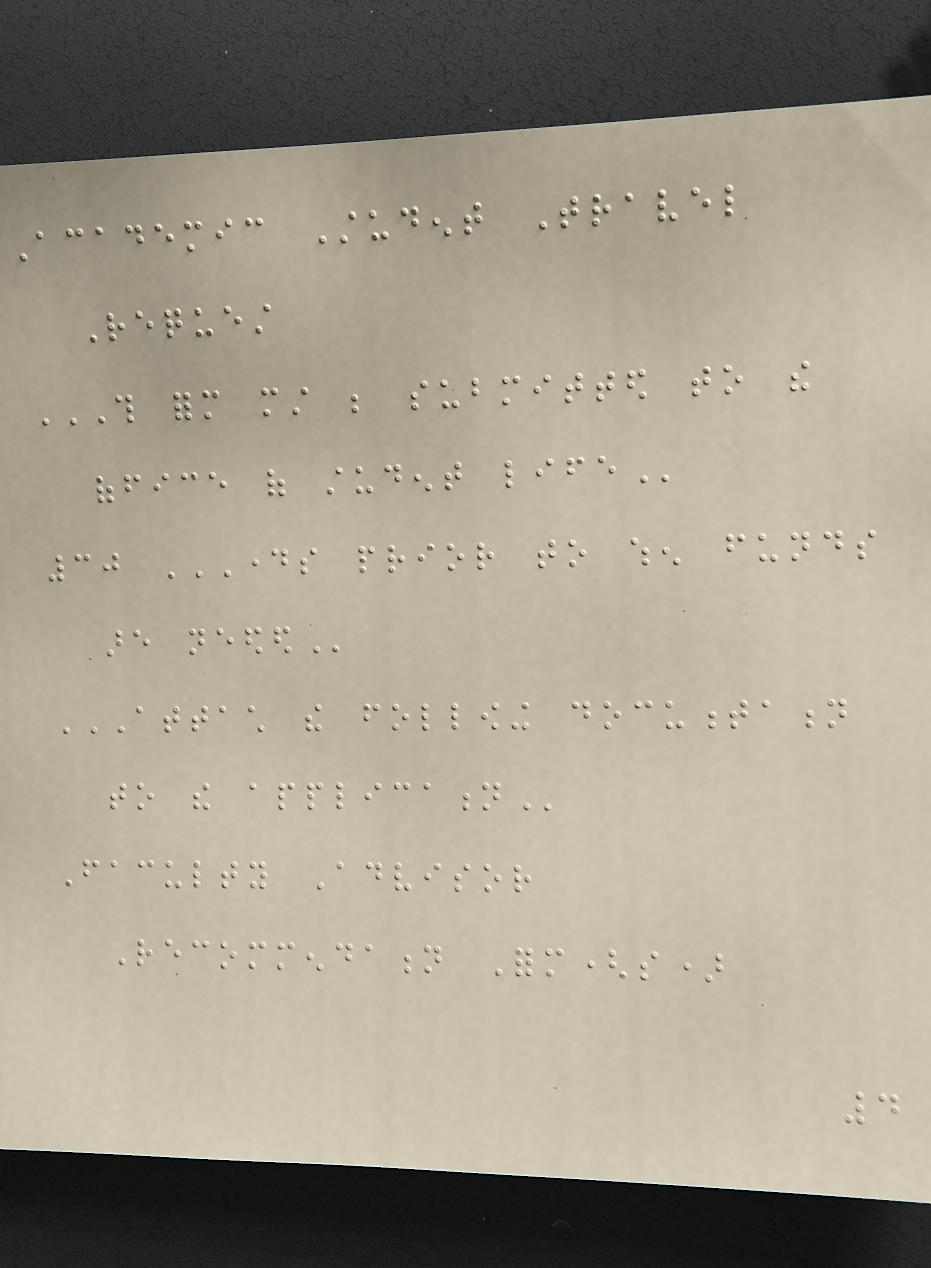Academic Student Travel
Request
THIS FORM MUST BE SUBMITTED TO THE
OFFICE OF STUDENT LIFE
30 DAYS PRIOR TO WHEN FUNDS
ARE NEEDED
ATTACH THE FOLLOWING DOCUMENTATION
TO THE APPLICATION
Faculty Advisor
Recommendation Form(s)
4
